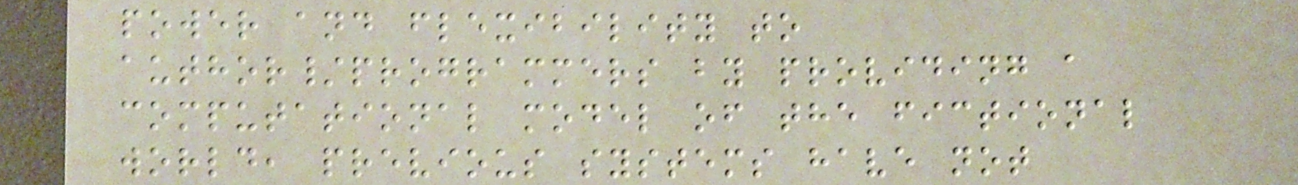power and flexibility to
author/programmers by providing a
computational model of the fictional
world, previous systems have not
